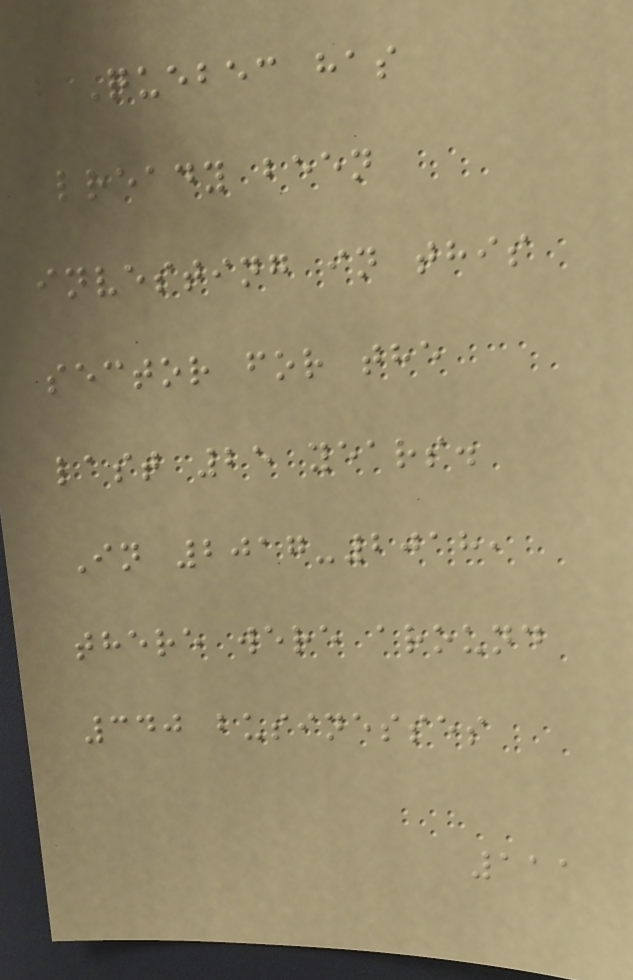Quebec has
already been
investing in this
sector for the
last 25 years.
In 2017-2018,
there were around
340 businesses
111
